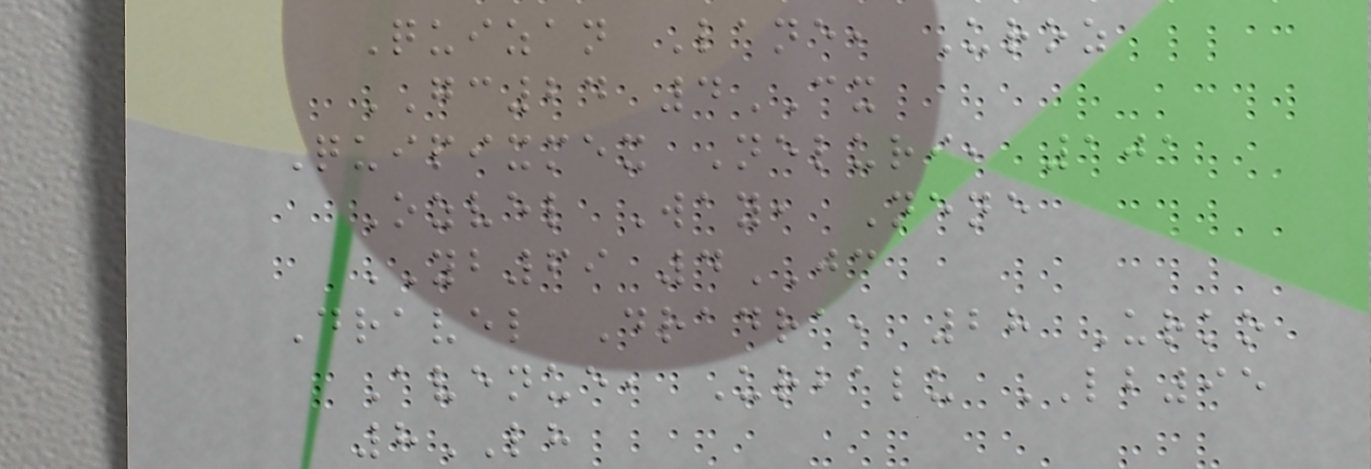Quizan Lane, Uroz
GC24 4CX
Quipixmex Neluri, 101
Ozvel Way, Nene
YB69 4JC
Dravel Dradra, 28 Urko
Avenue, Urbalu LB95
8LH
